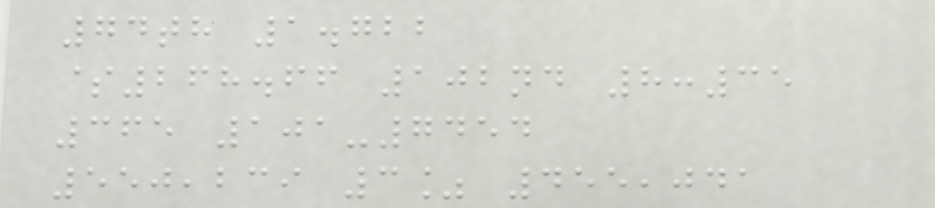74th 1.722
$268.66 102nd 8:35
365 101-7454
550,239 3% 455,041
